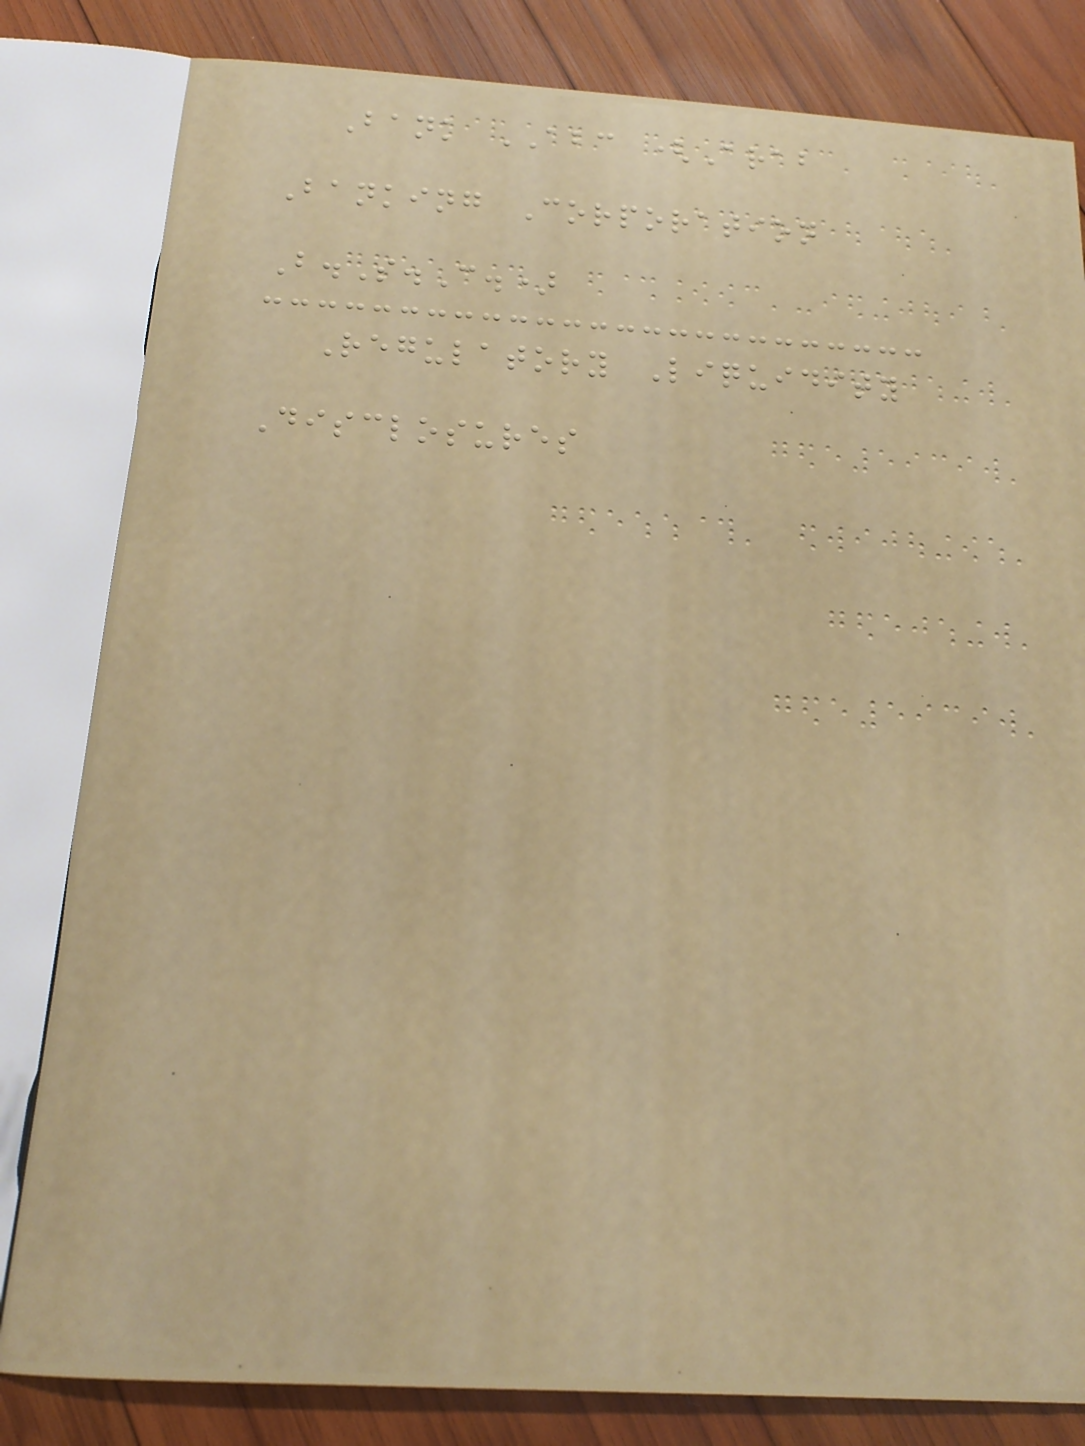Bank ABC (Arab
Banking Corporation
B.S.C.)
Regulatory Liquidity
Disclosures
